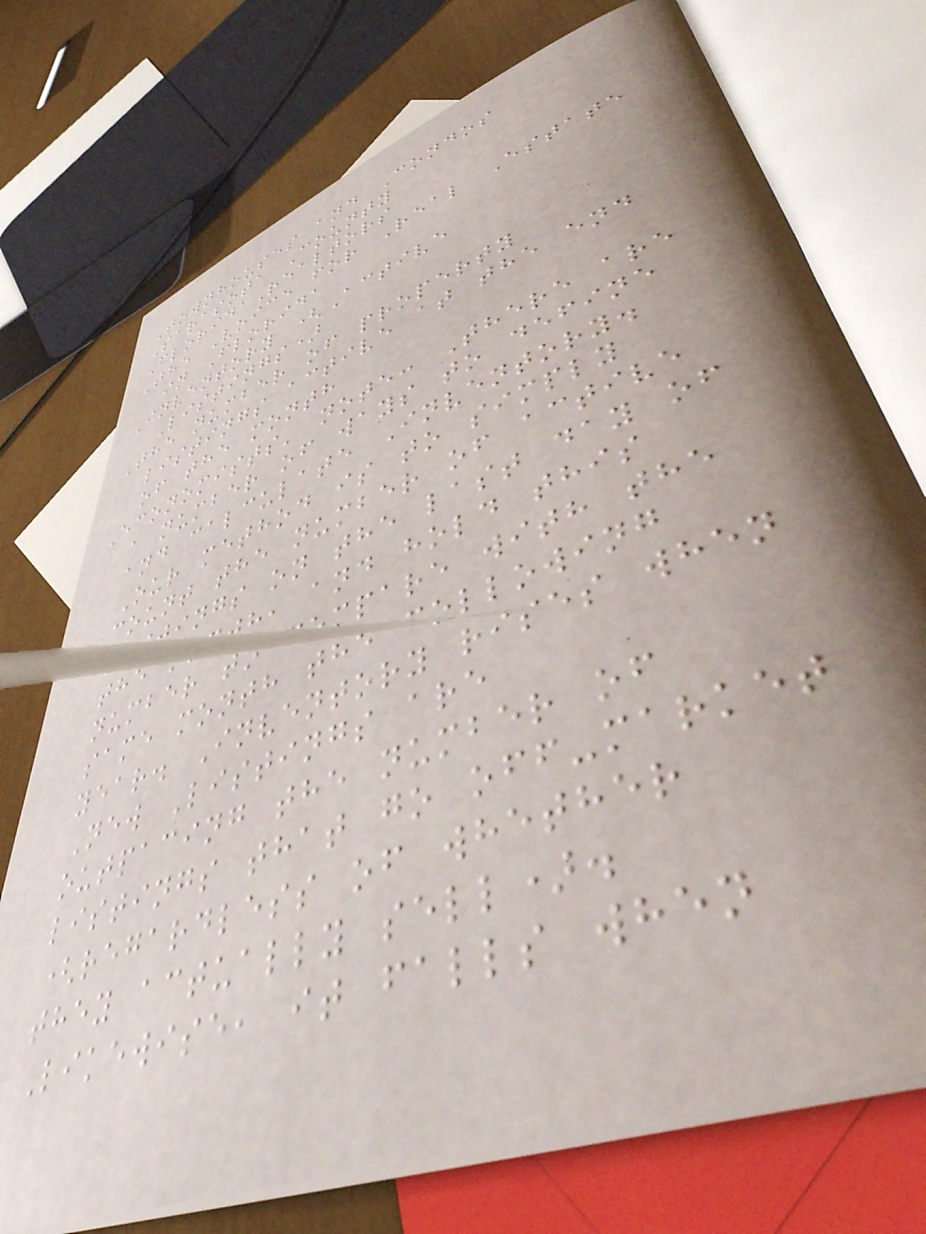Townhouses and Condos
Sarasota County
FloridaRealtors
The Voice for Real Estate
in Florida
Inventory (Active
Listings)
The number of property
listings active at the end
of the month
Economists' note: There are
a number of ways to define
and calculate Inventory.
Our method is to simply
count the number of active
listings on the last day of
the month, and hold this
number to compare with the
same month the following
year. Inventory rises when
New Listings are
outpacing the number of
listings that go off-market
(regardless of whether
they actually sell).
Likewise, it falls when
